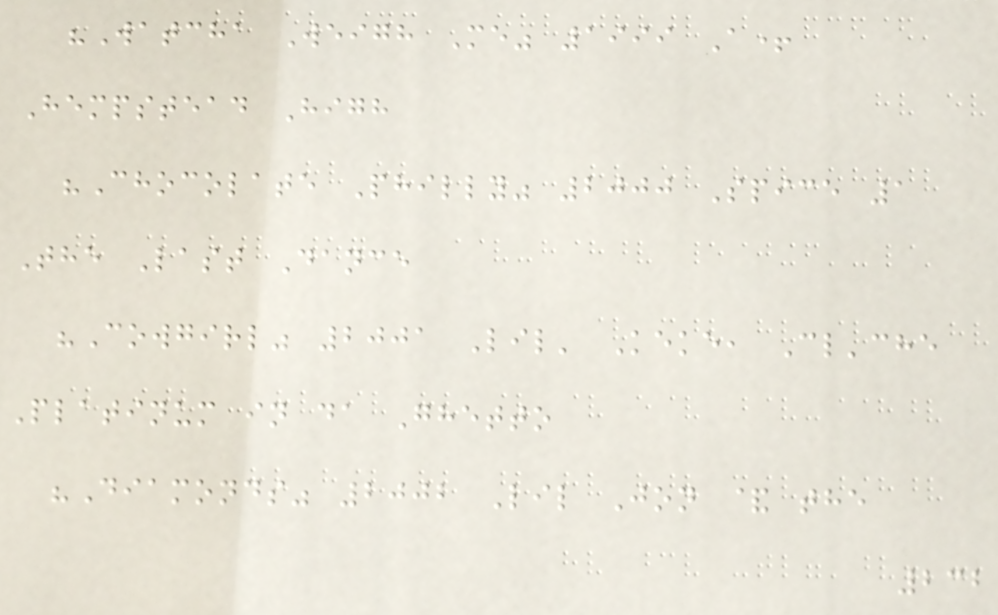"Watcha Weigh Me" 1999 A+
Hempstead High
"Chocolate Philly" 2000 Spice 1
The Last Dance
"Cowgirl" 2001 Lil' Keke, Cl'che
Platinum in da Ghetto
"Diamonds" 2002 Lil Jon & the
232
